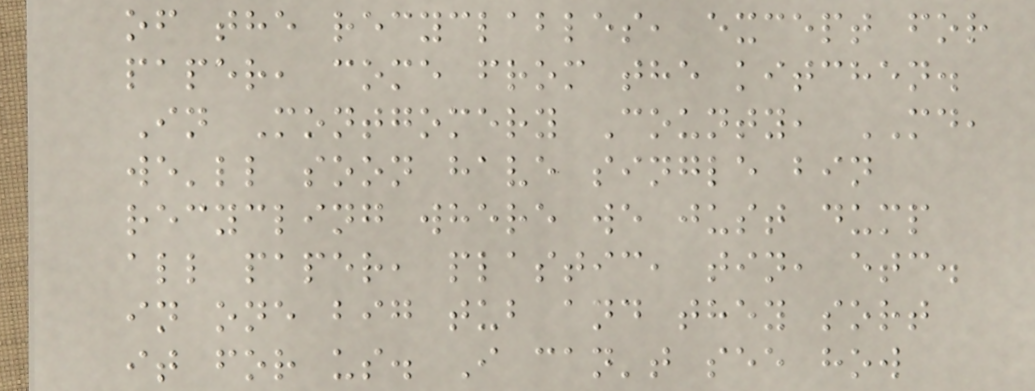of the recyclables, except for
paper, come from the kitchen.
In Montgomery County, MD,
we'll soon have single bin
recycling where we just dump
all paper, plastic, tin, etc.
in one big tub and they sort
it for us. I can't see how
